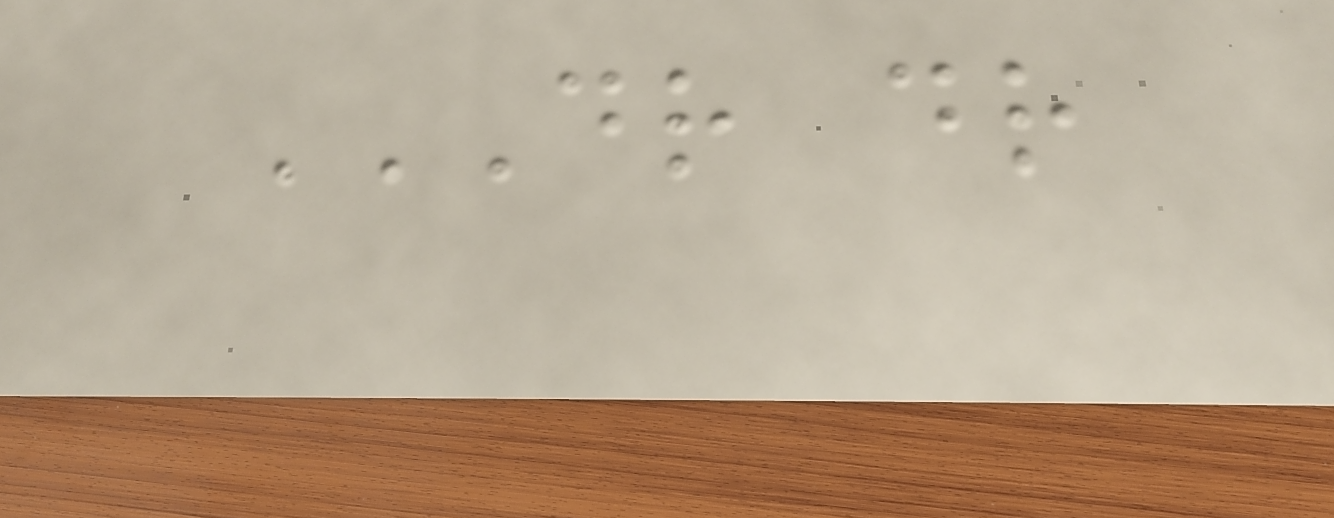DR DR
